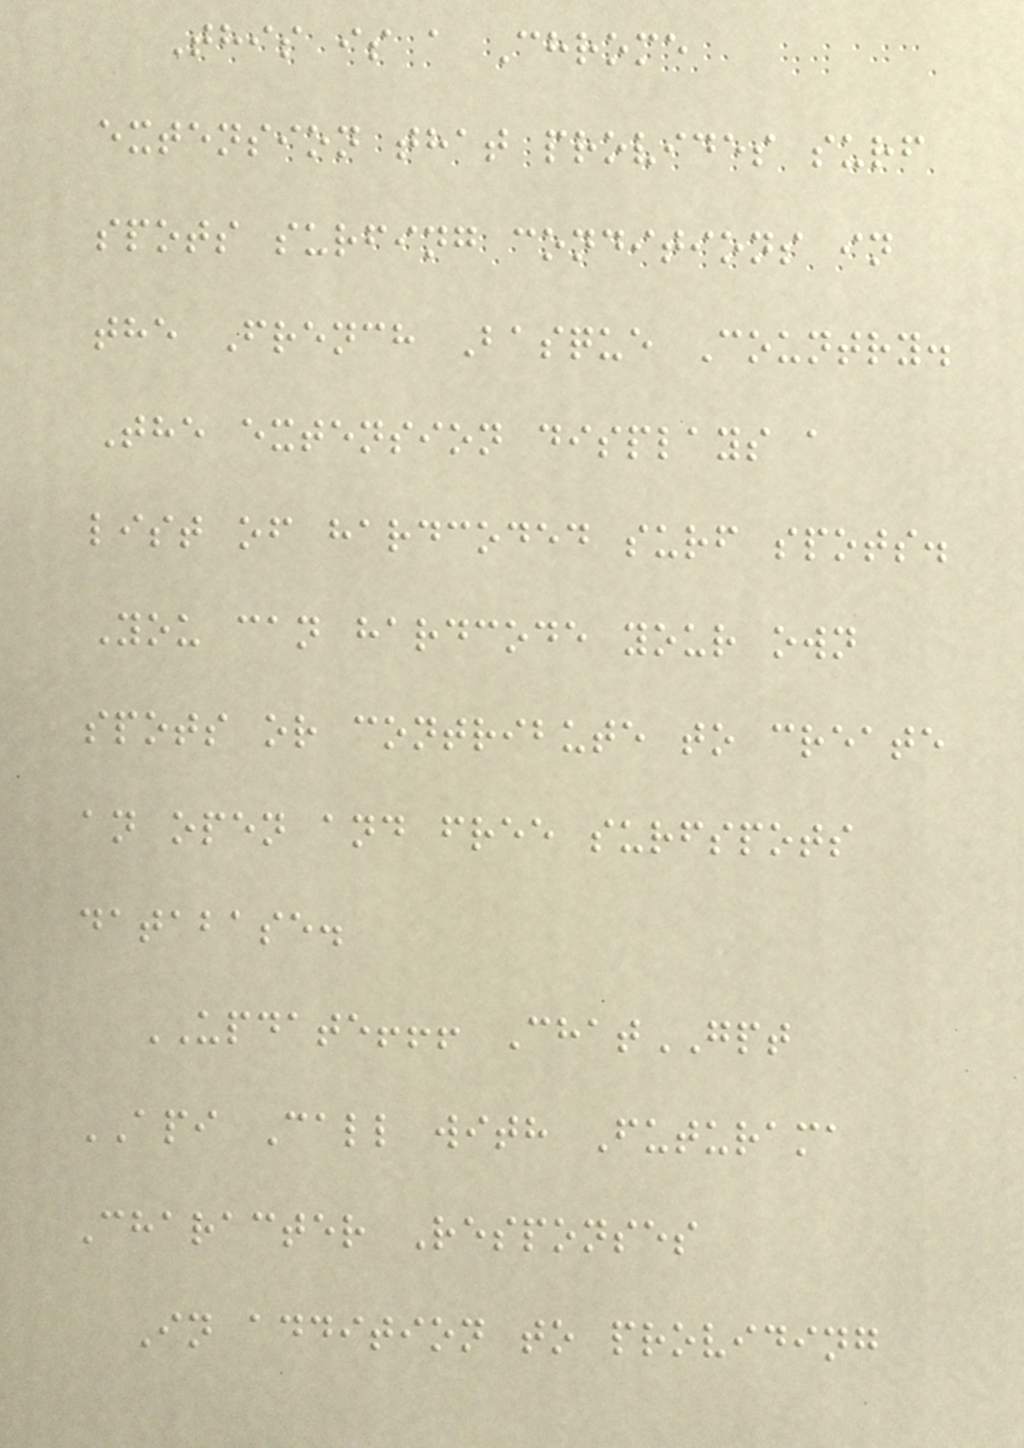This is a Chrome
extension that provides surf
spots surfing conditions in
the French Basque Country.
The extension displays a
list of hardcoded surf spots.
You can hardcode your own
spots or contribute to create
an open and free surfspots
database.
UPDATE!!! ChatGPT
API Call with Futurama
Character Responses
In addition to providing
